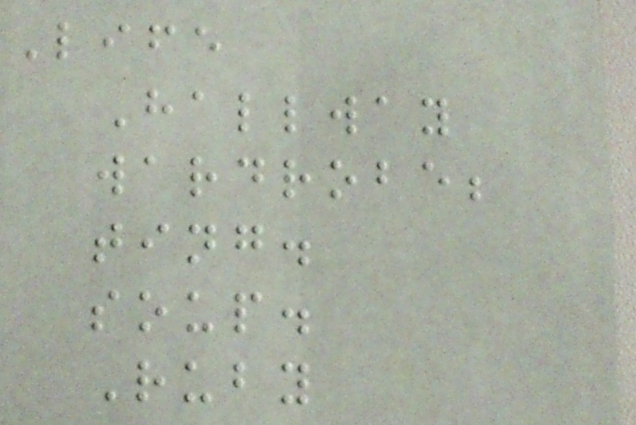Life
Hallway
wardrobe;
ting.
soup.
Ruby
